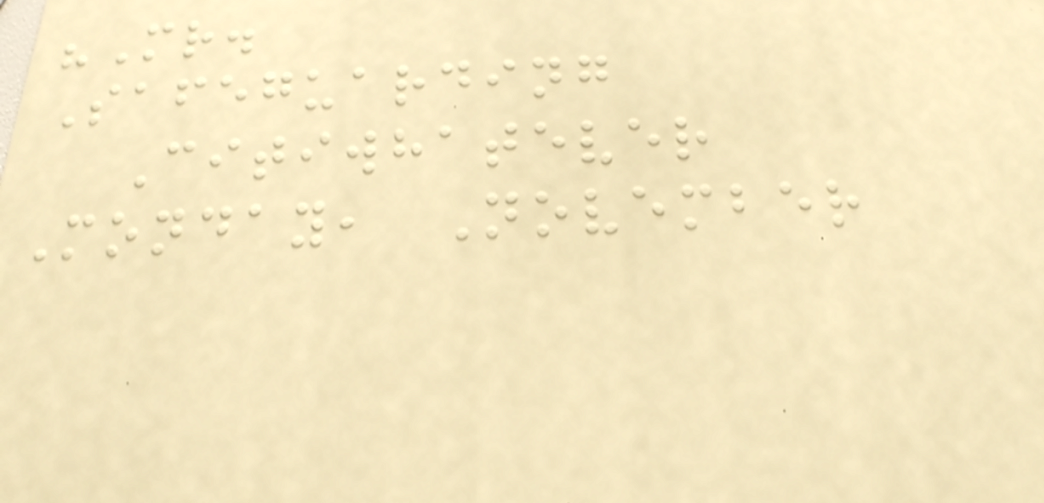"Mr.
Safeguarding
Citiwhatever
Monday, November
